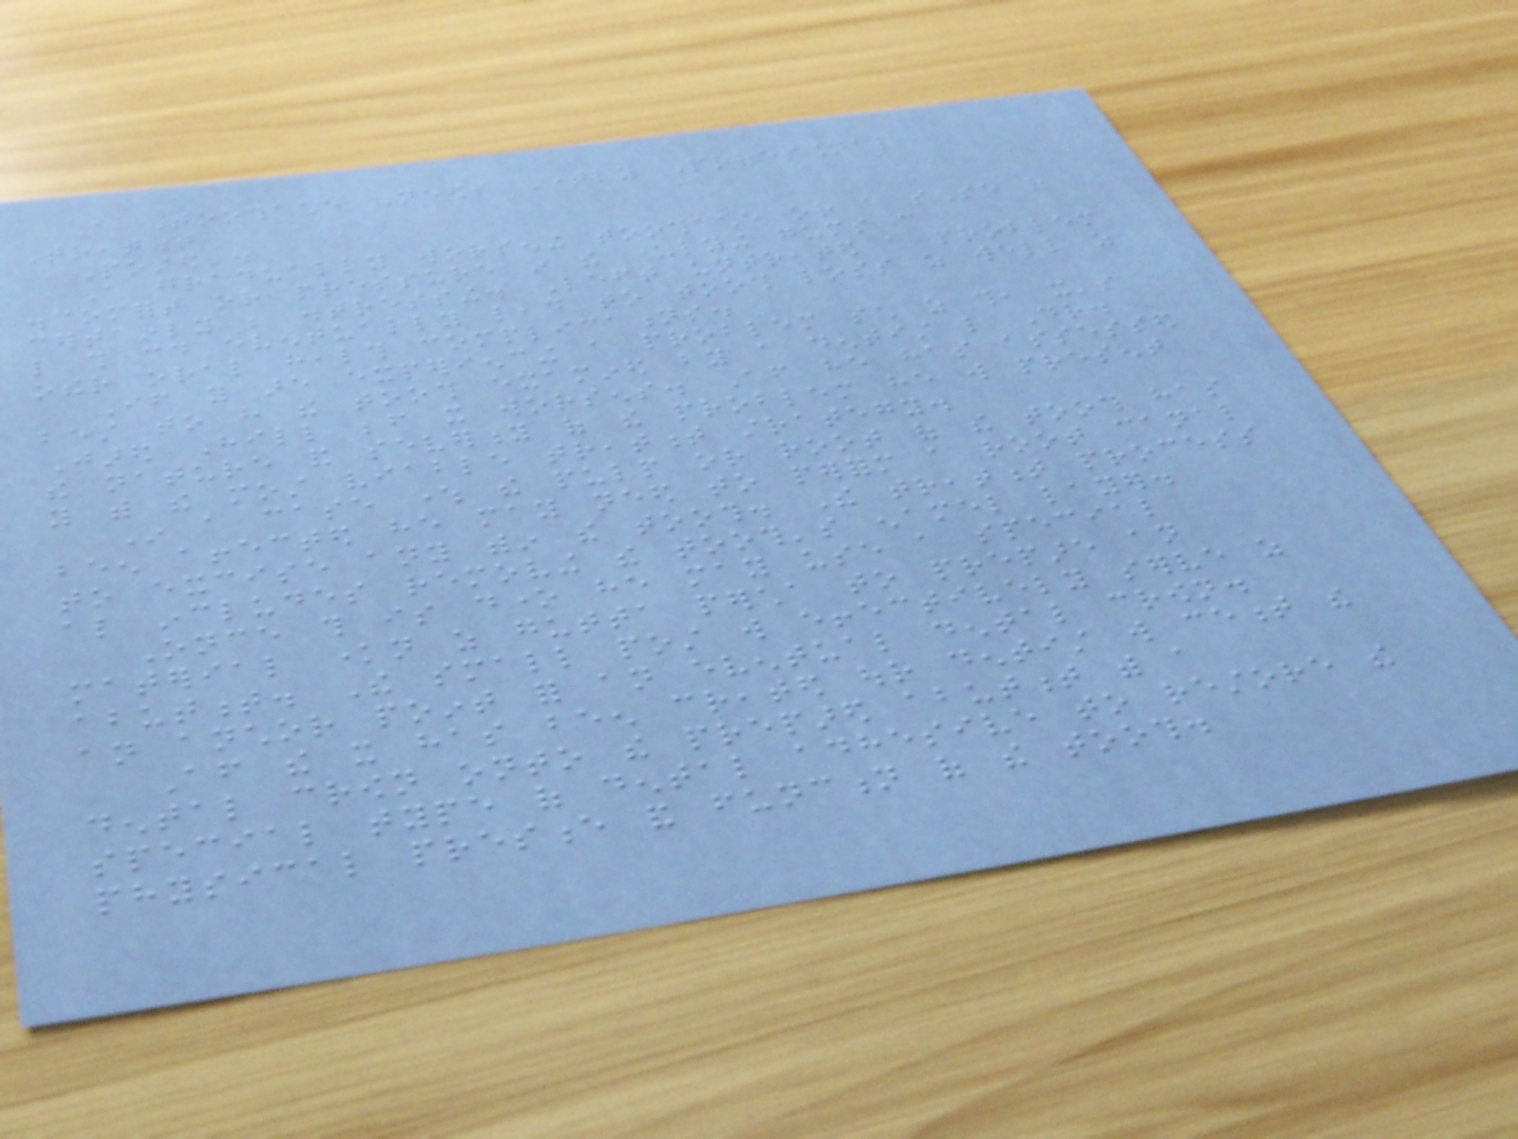A Toothache Needs Timely Professional
Treatment
Posted .
A gradually worsening toothache or a sense of
discomfort or pressure in the underlying gums can
certainly be distressing. Left untreated a problem
like this could eventually lead to tooth loss as well as
other oral health complications.
If you are experiencing a problem such as this, it's
best to have the tooth examined by a dentist like Dr.
Jared Hill before it worsens. After he has assessed
the nature and severity of the problem he will present
you with the most viable treatment strategy.
In a case where the pulp or root of the tooth has
been affected he may need to perform a root canal
to excise any within the tooth. The treatment process
also includes removing the tooth's enamel layer.
Once this is done he may use a special
material known as gutta percha to prepare an
abutment. The small post will effectively serve as
an anchor point for an eventual dental crown.
After the it has been created our dentist will cement the
dental crown onto the prepared abutment with a
special type of dental adhesive to restore the
physical presence and function of the tooth.
